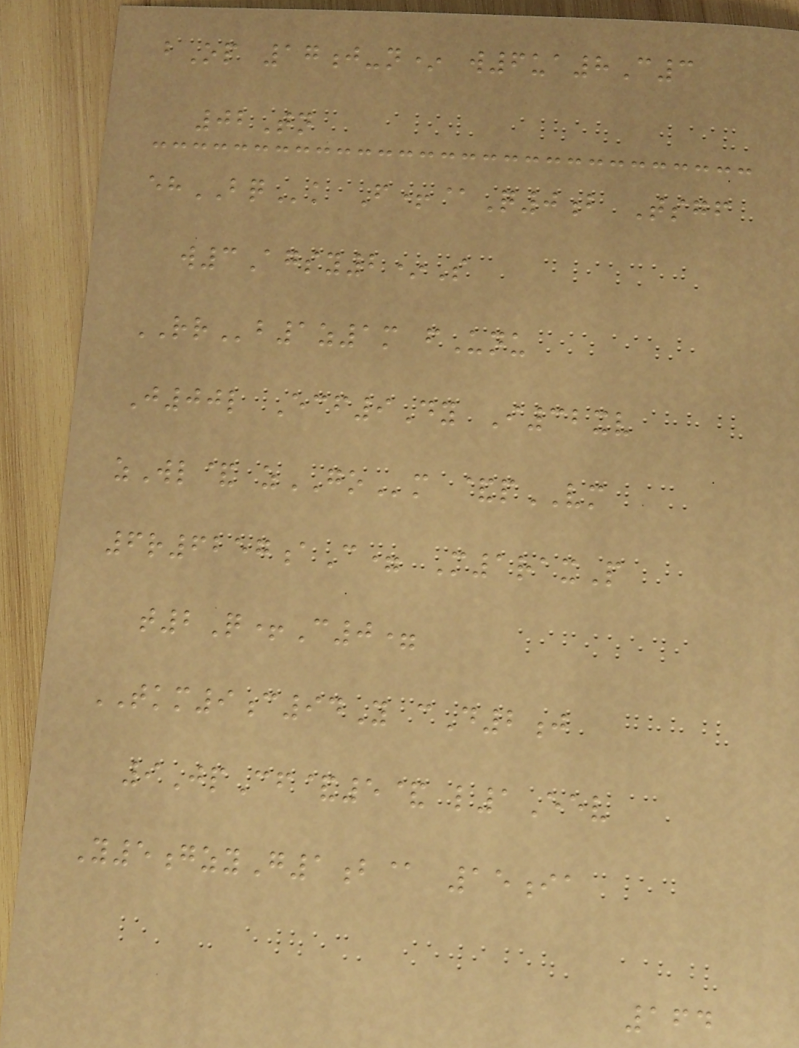bOp 17j-n* w6ua8C3
02Tn
ehBQk F+@Q0b Tsgf
w3Agsy2*S
RRb1z1m fUnu
J00l Ecf9Dy I32xv
zWl& zGOm &pVM
6r6257aC= M1raxP
t2Q+C0=
TKM9c94Y cD2j
9JpCf&5& l1Eev
Y5gzyG1b@ 15ia
164
